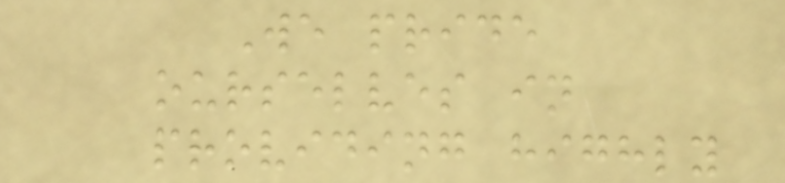We pride
ourselves in
providing highly
